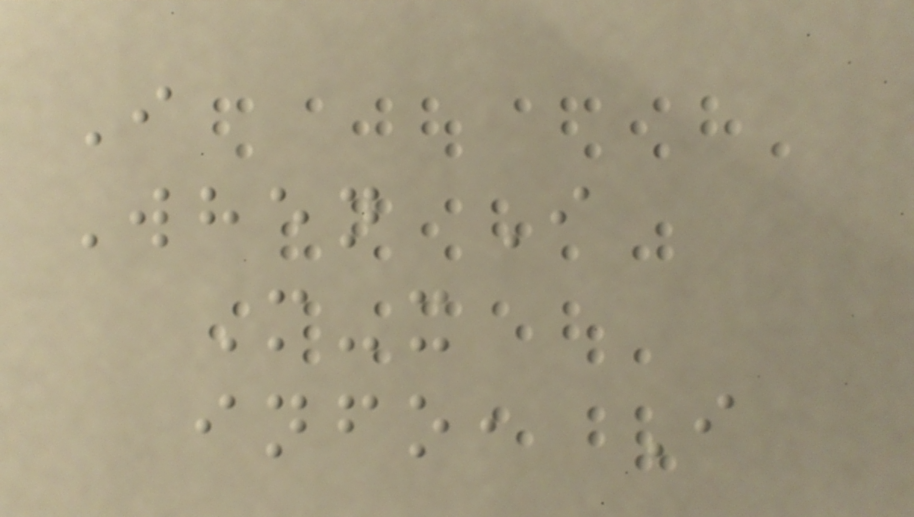I
When I
M-x
info, I
